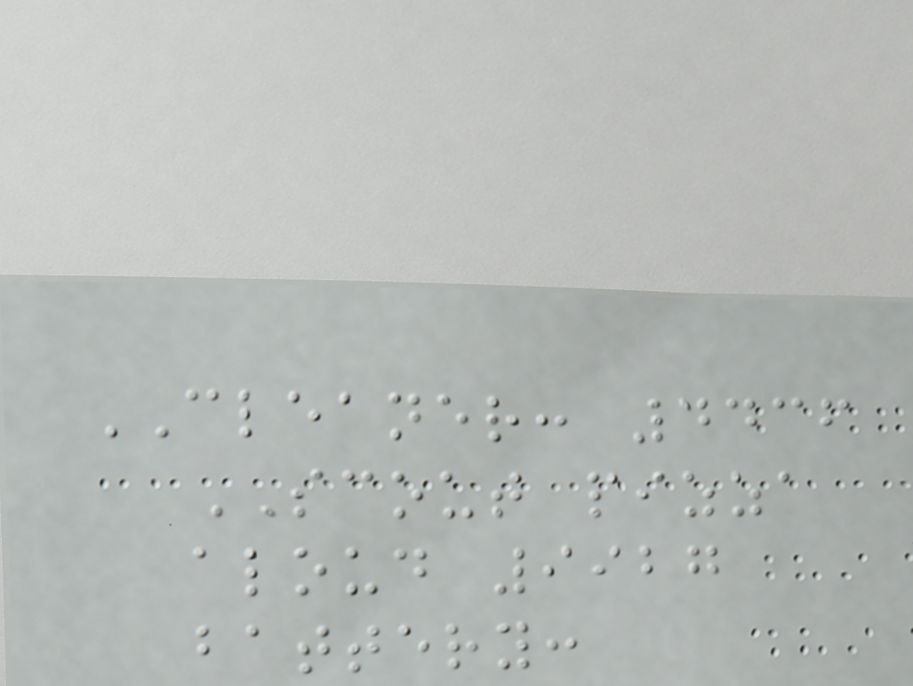CLEANER: 4436
SCOUT pizza
aloud 9927
battery:
